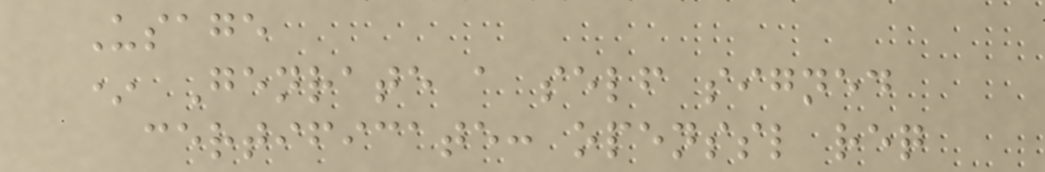Usage
* Genrate a self signed
certificate: openssl req
